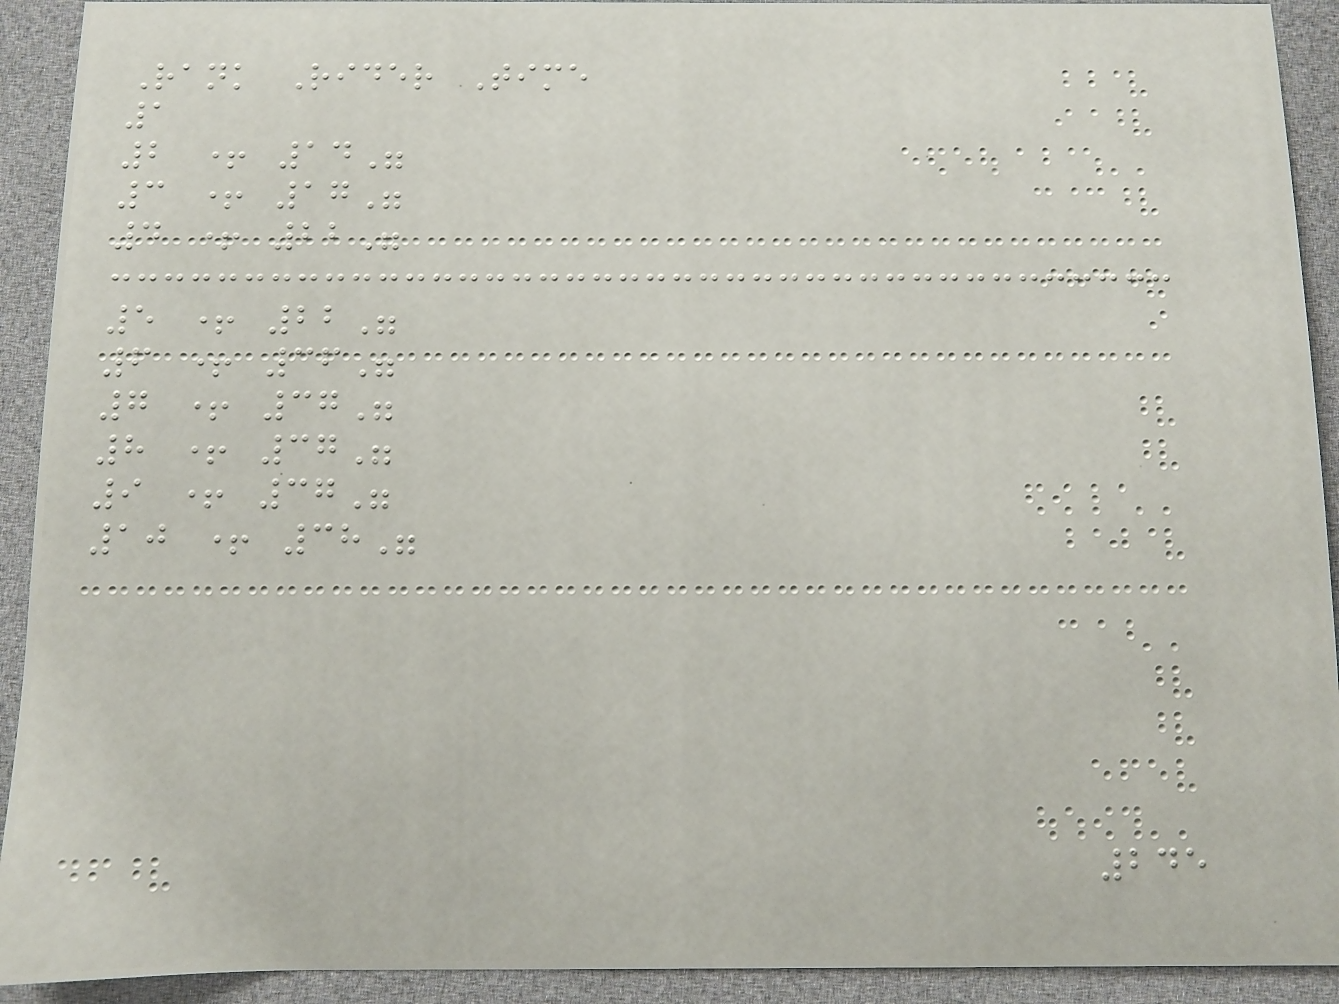Rank Rider Time
1
2 + 14"
3 + 17"
4 + 22"
5 + 22"
6 + 36"
7 + 37"
8 + 37"
9 + 37"
10 + 38"
245
